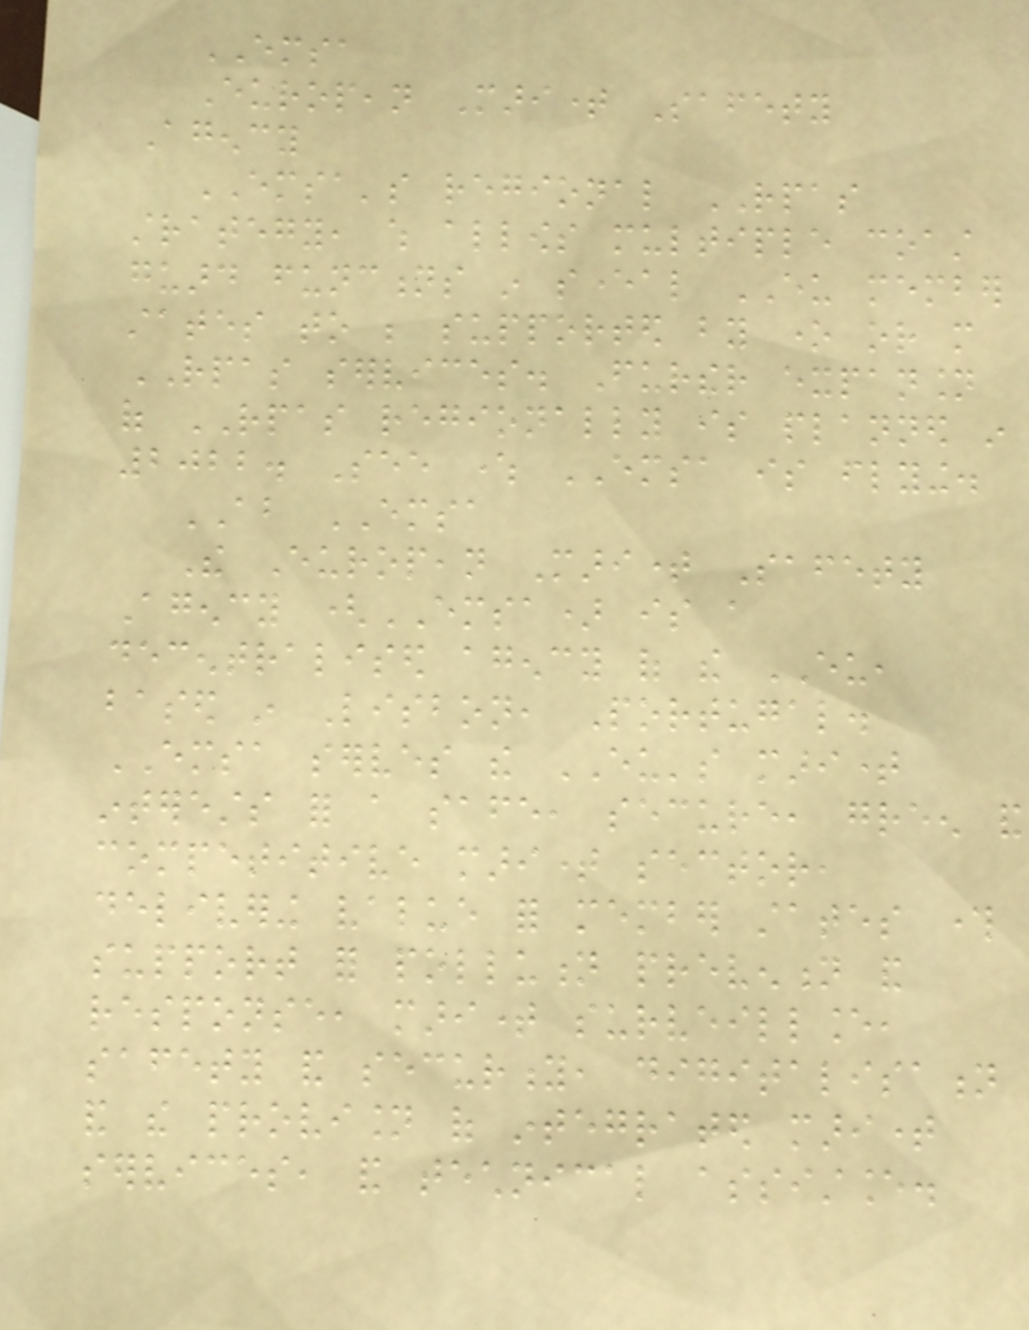EMSA
European Maritime Safety
Agency
EMSA's regional RPAS
strategy, which allows multiple coast
guard functions in several EU member
states to be supported by one or more
RPAS services. Further expansion
of RPAS regionally is planned in
2022. See where EMSA is flying.
ABOUT EMSA
The European Maritime Safety
Agency (EMSA) is a
decentralised agency of the EU,
based in Lisbon, Portugal.
EMSA serves the EU's maritime
interests for a safe, secure, green and
competitive maritime sector,
delivering value for member states through
support for pollution prevention and
response, maritime surveillance,
safety and security, digitalisation
and the provision of integrated maritime
services, and technical assistance.
